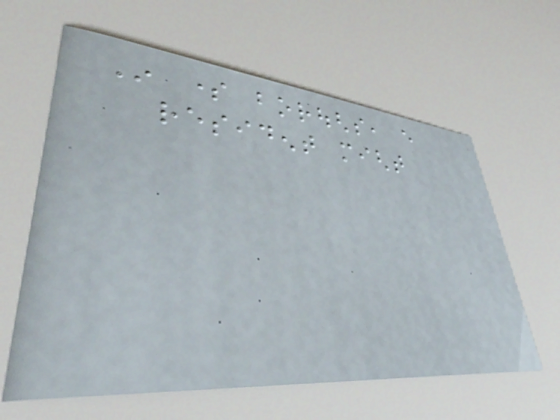In some boroughs, every
resident might
